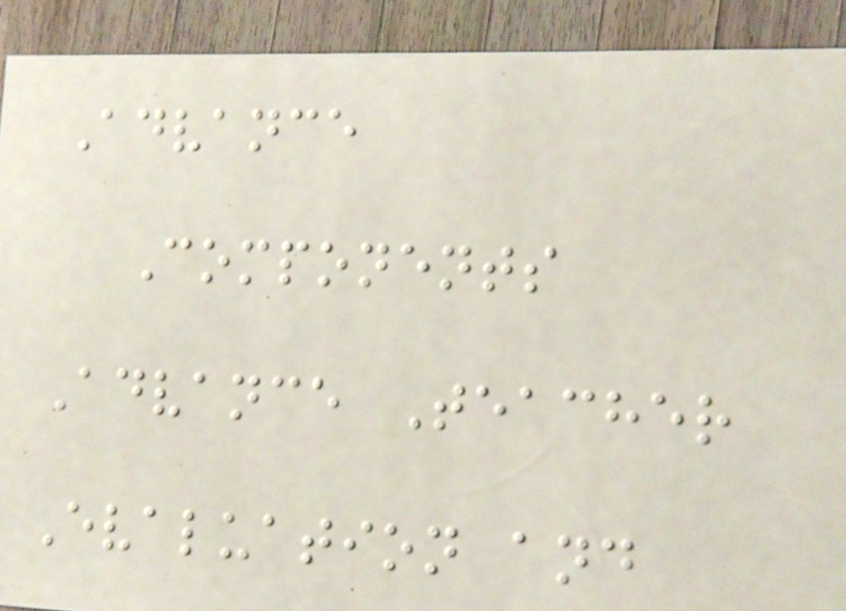Advance
Components
Advance Teacher
Evaluation and
